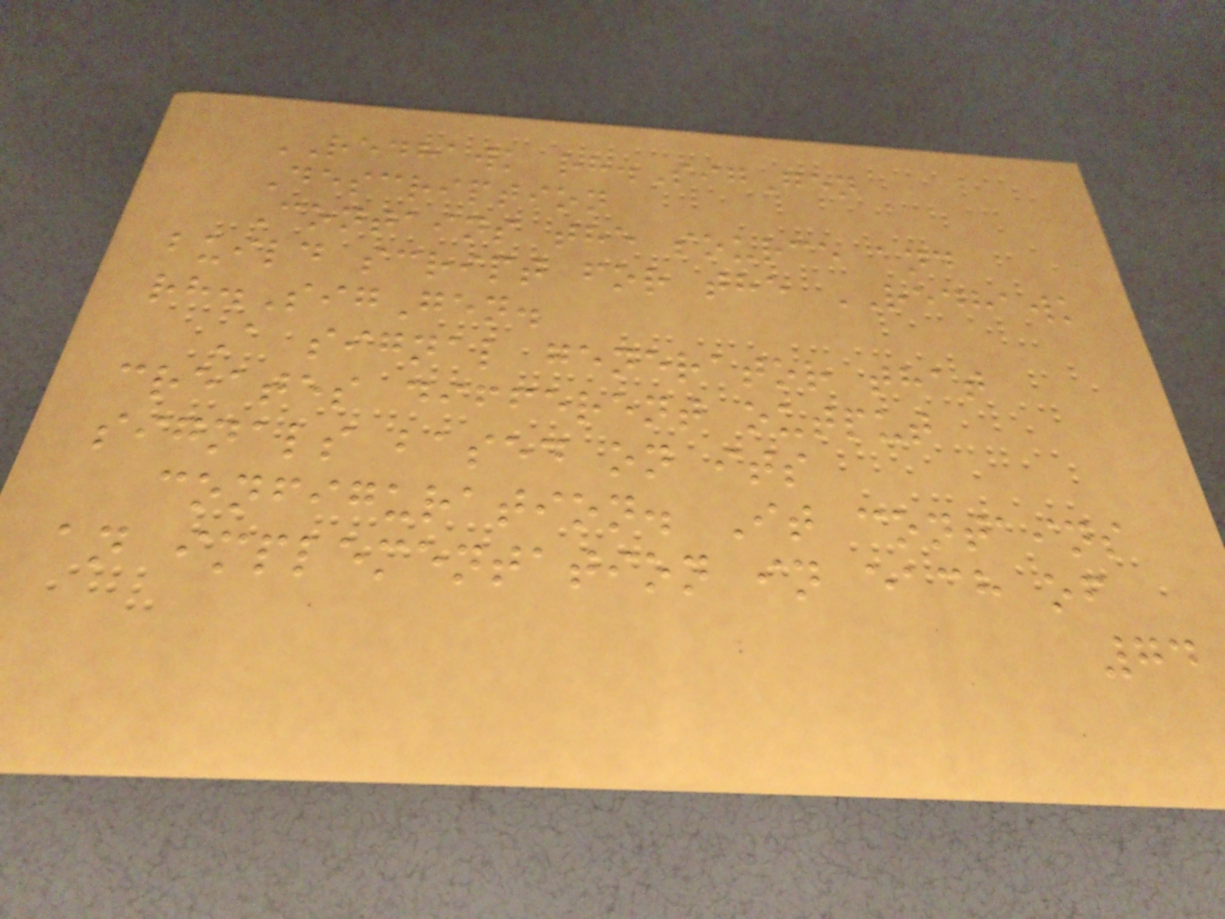REDHAWK rh.SigGen
Description
Contains the source and
build script for the REDHAWK
rh.SigGen.
A signal generator that
creates different output
signals based on its
configuration. It contains
an implementation in each of
74
